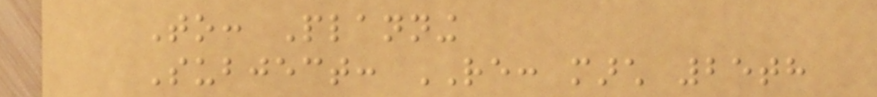To: Planning
Subject: RE: march 25th
